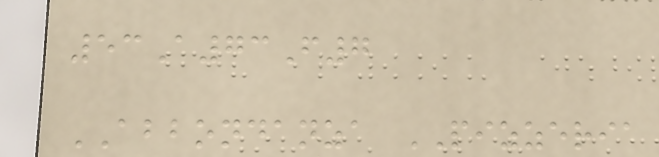53A73F7
ABBONDANZA PIZZERIA
